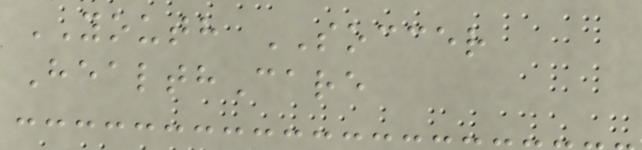YOUTH SOCCER
HealthCare
